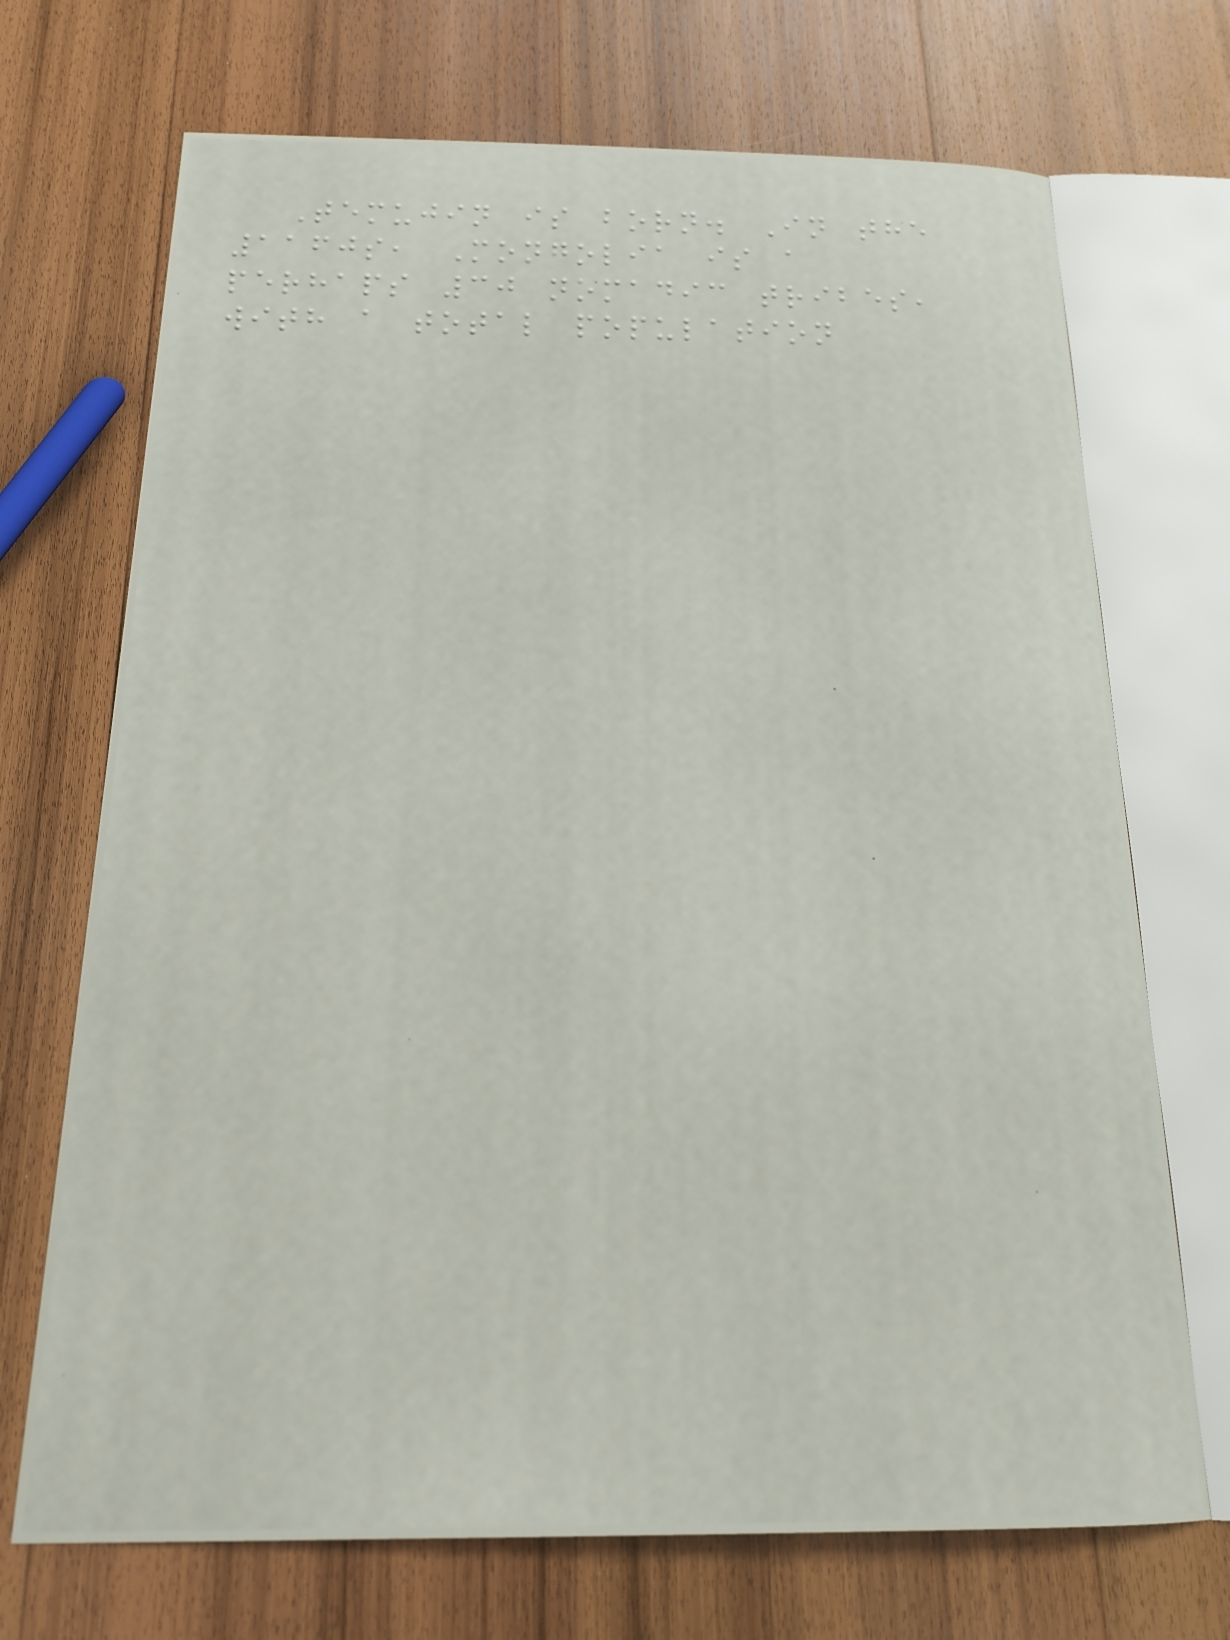Temujin is born. In the
1160s, Mongolia is a
perhaps 30 nomadic tribes,
with a total population
